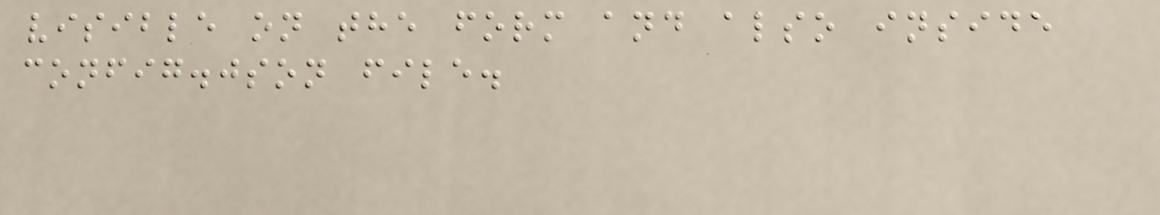visible on the form and also inside
config.json file.
